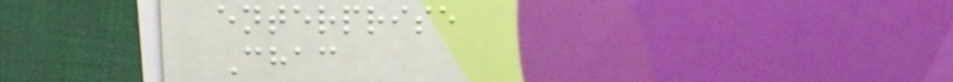enterprise
Chac
